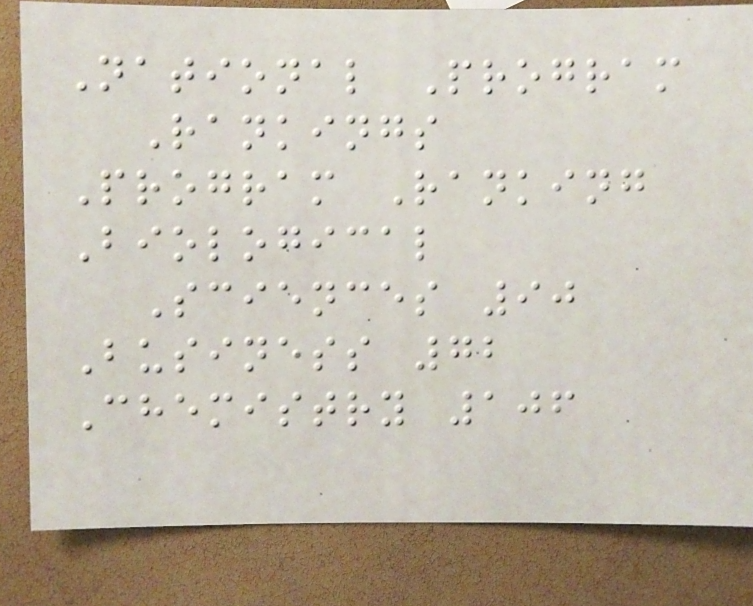National Program
Rankings
Program Ranking
Biological
Sciences 90
Business 72
Chemistry 106
